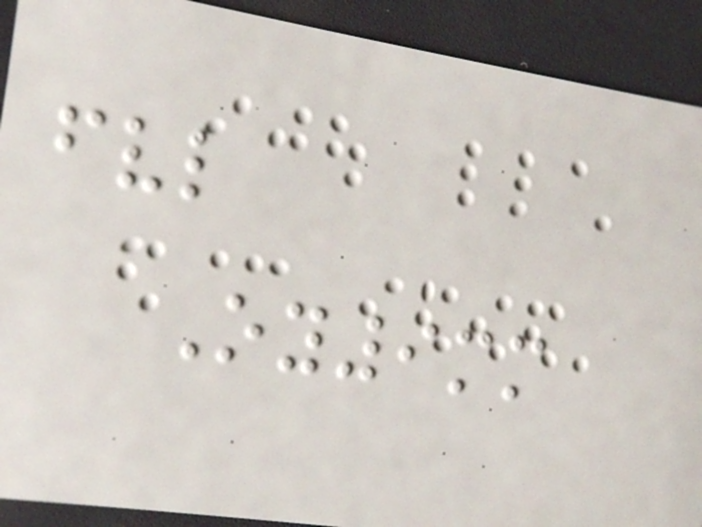fvl
Oy9mm
